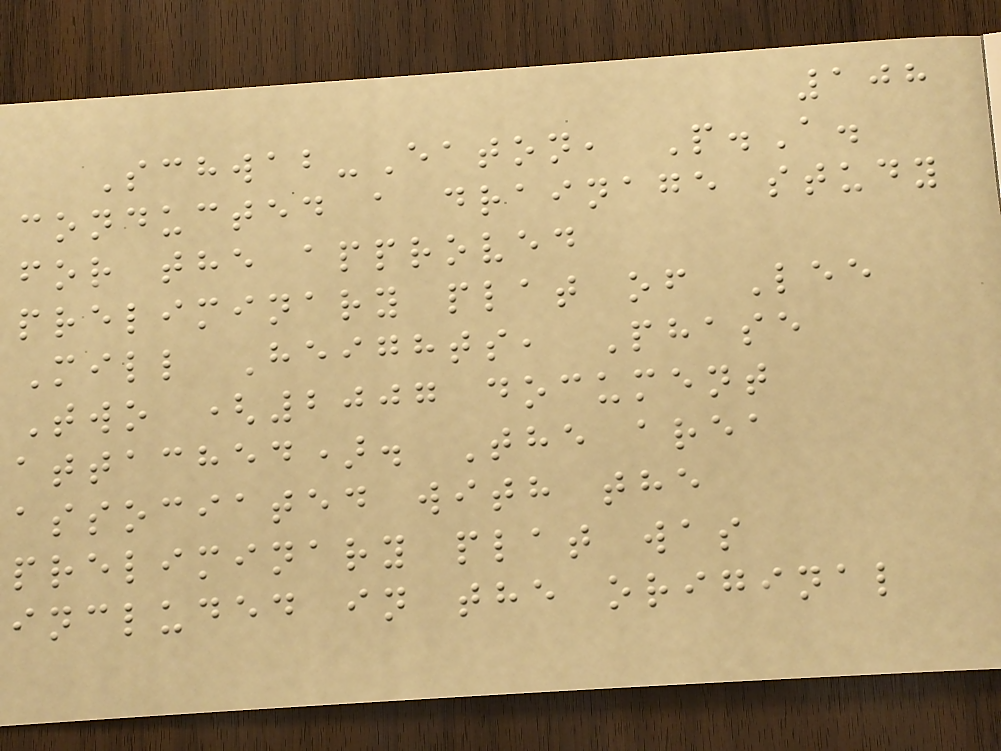108
Schwab-Eaton, P.A.
conducted a drainage study
for the approved
preliminary plat of Lee
Mill Heights, Phase
Two (2007 document
attached). The area
associated with the
preliminary plat was
included in the original
